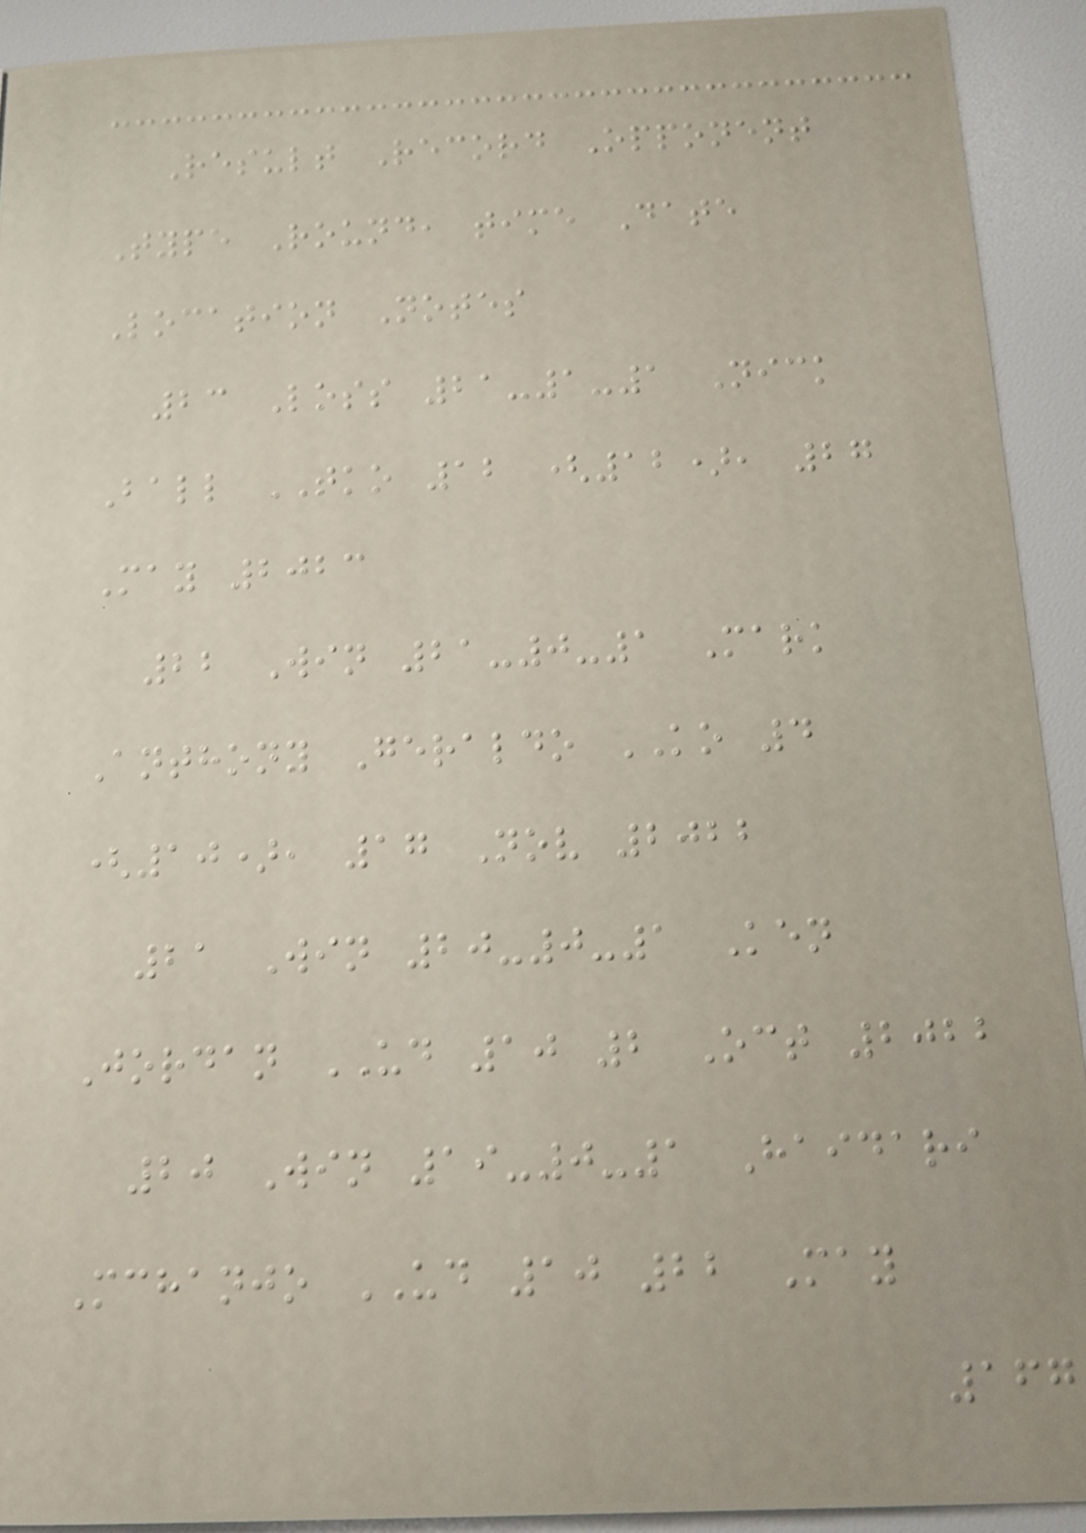Result Record Opponent
Type Round, time Date
Location Notes
23 Loss 21-1-1 Nick
Ball TKO 12 (12), 27
May 2023
22 Win 21-0-1 Mark
Anthony Geraldo KO 4
(10), 17 Nov 2022
21 Win 20-0-1 Ken
Jordan UD 10 2 Oct 2022
20 Win 19-0-1 Haidari
Mchanjo UD 10 22 May
167
